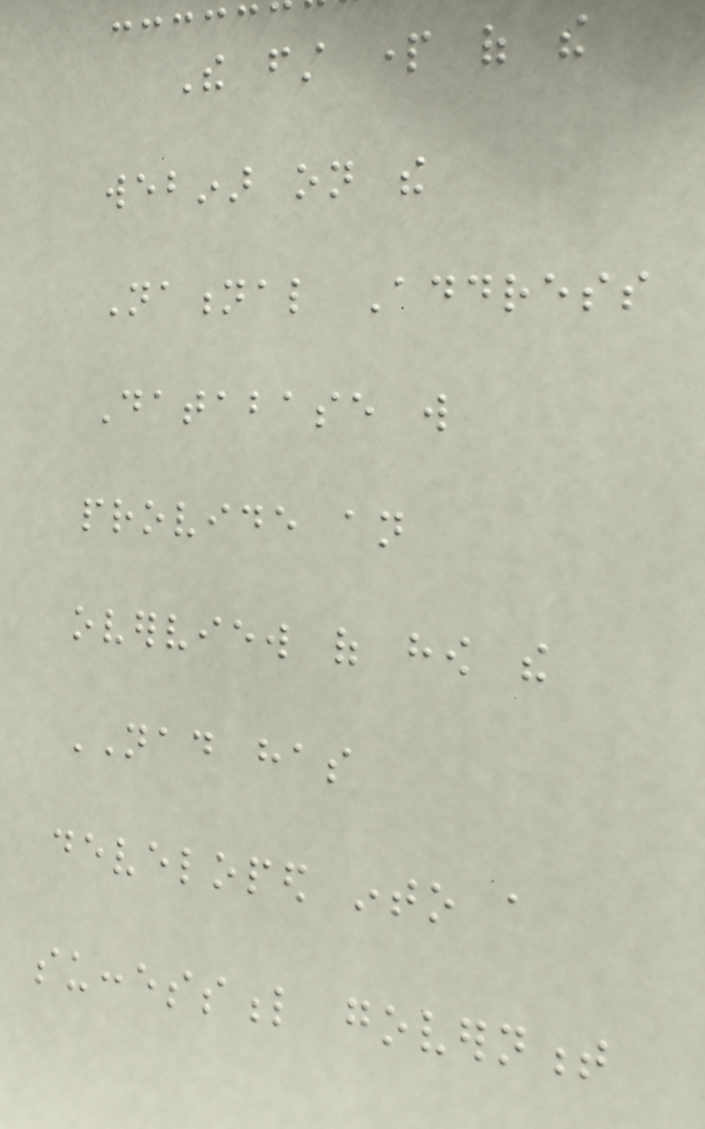The first part of the
webinar on the
National Address
Database will
provide an
overview of how the
NAD has
developed into a
successful government
